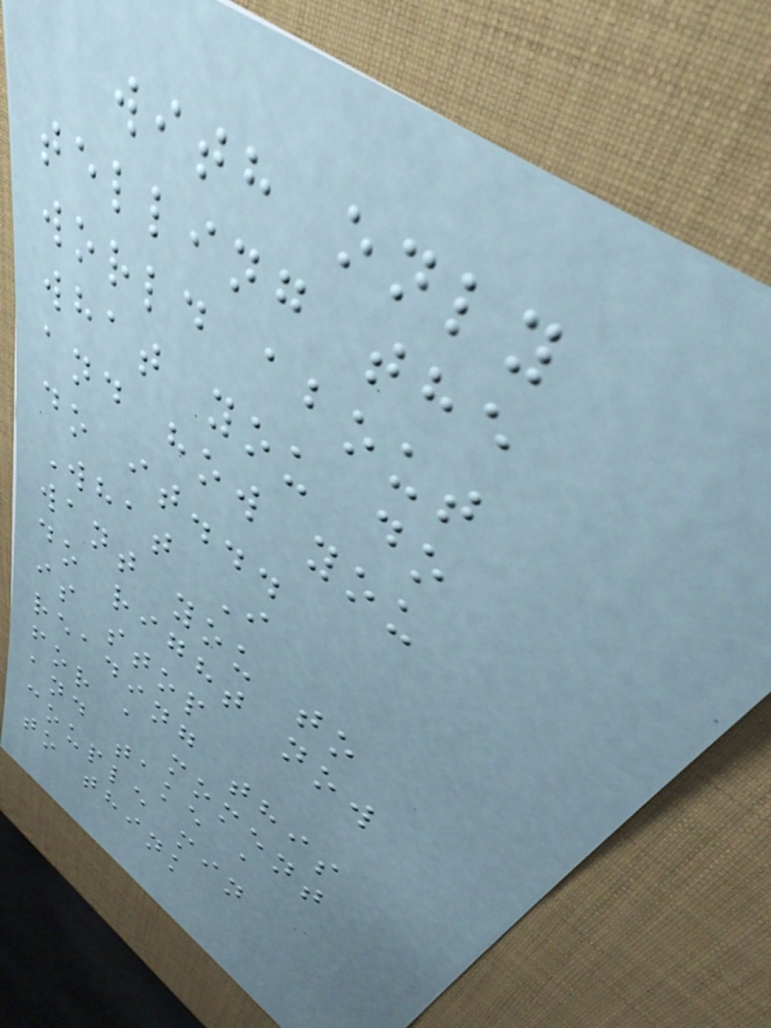with only
telling the
world about
what you do
and how you
do it...
What I
want you to
do right now
is stop
reading this
for a moment
and take a
couple min
to think
